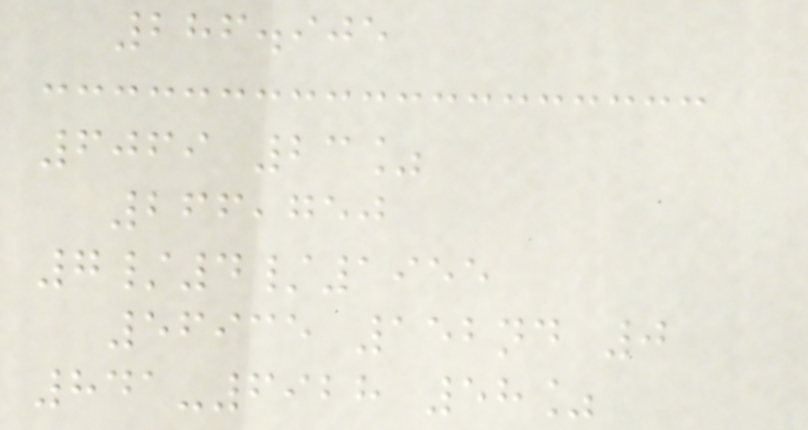286.905
6069 23%
266,750
7/4/1955
56935 152nd 0
841-6928 58%
